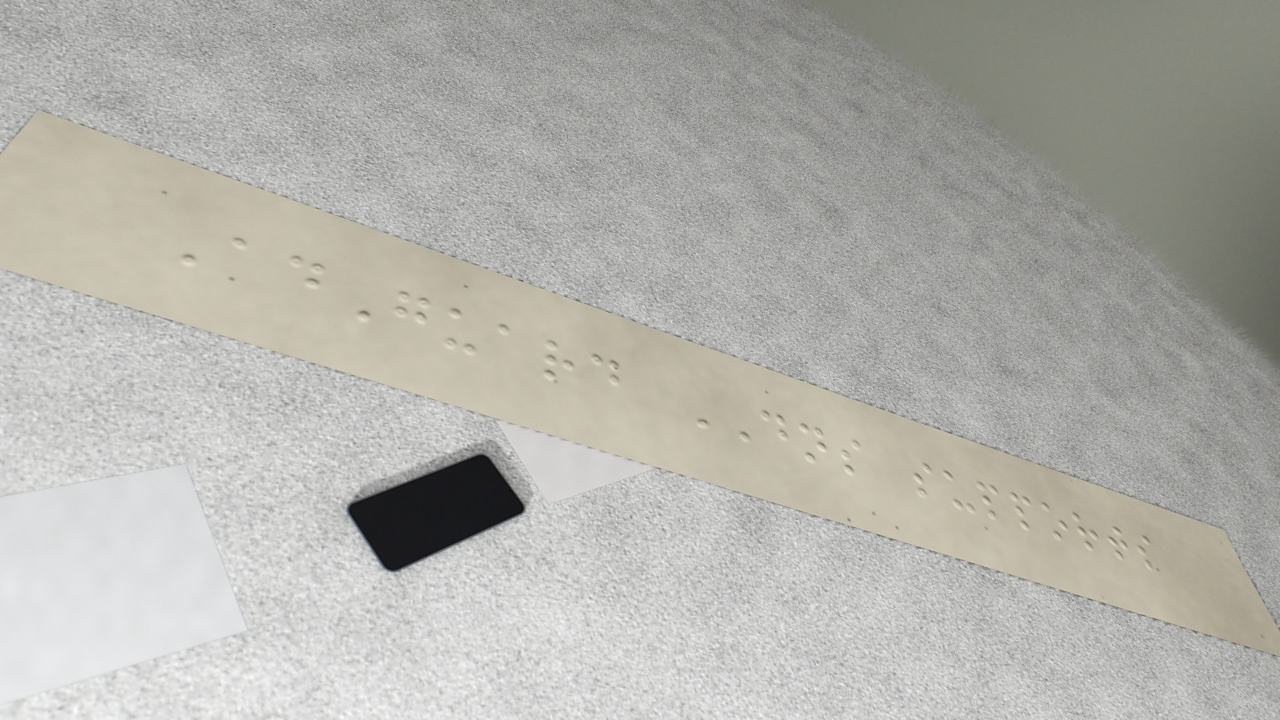AdGuard DNS supports
